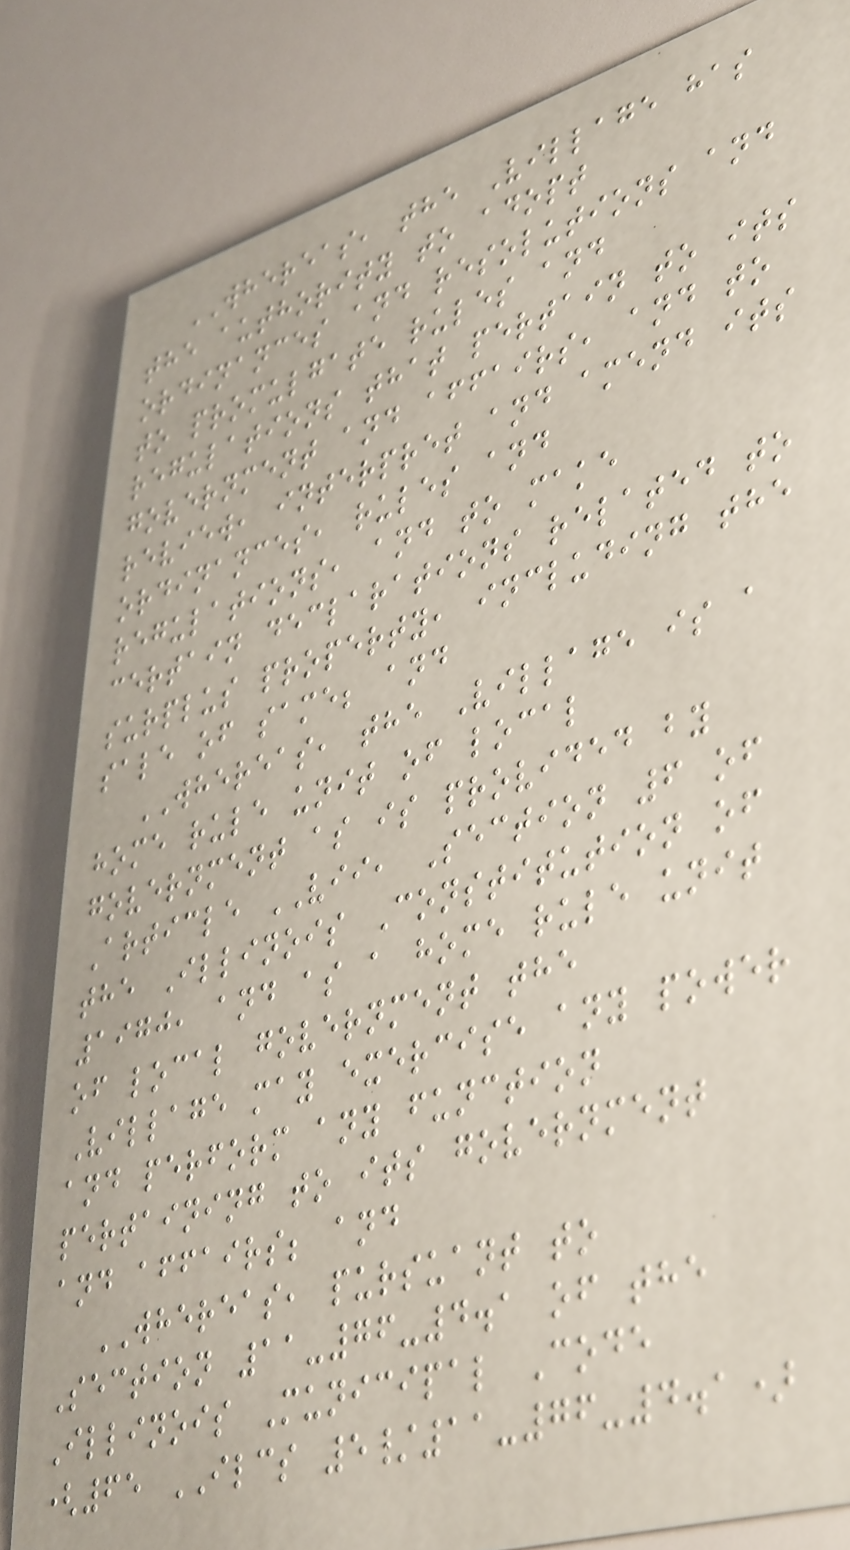WHEREAS, the Village has
the authority to adopt
ordinances and resolutions and
to promulgate rules and
regulations that pertain to its
government and affairs, and to
review, interpret and amend its
ordinances, rules and
regulations, and to make
certain declarations related to
surplus property, including the
sale of same; and
WHEREAS, the Village is a
home rule unit of local
government as is provided by
Article VII, Section 6 of
the Illinois Constitution of
1970, and as a home rule unit
of local government the
Village may exercise any power
and perform any function
pertaining to its government
and affairs; and
WHEREAS, pursuant to
Section 11-76-4.1 of the
Illinois Municipal Code
(65 ILCS 5/11-76-4.1)
